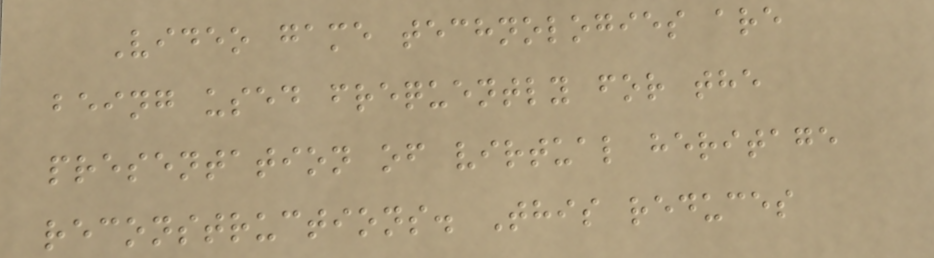Video game technologies are
being used frequently for the
presentation of virtual heritage
reconstructions. This reduces
